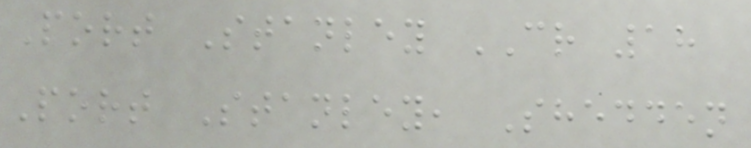Port Stanley CR 18
Port Stanley, Shedden
